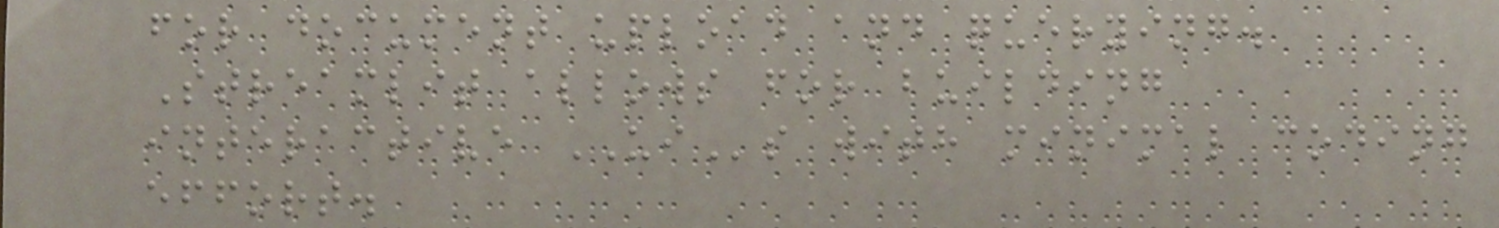for document upload and querying.
Streamlit allows for building
interactive UIs with minimal coding
effort.
